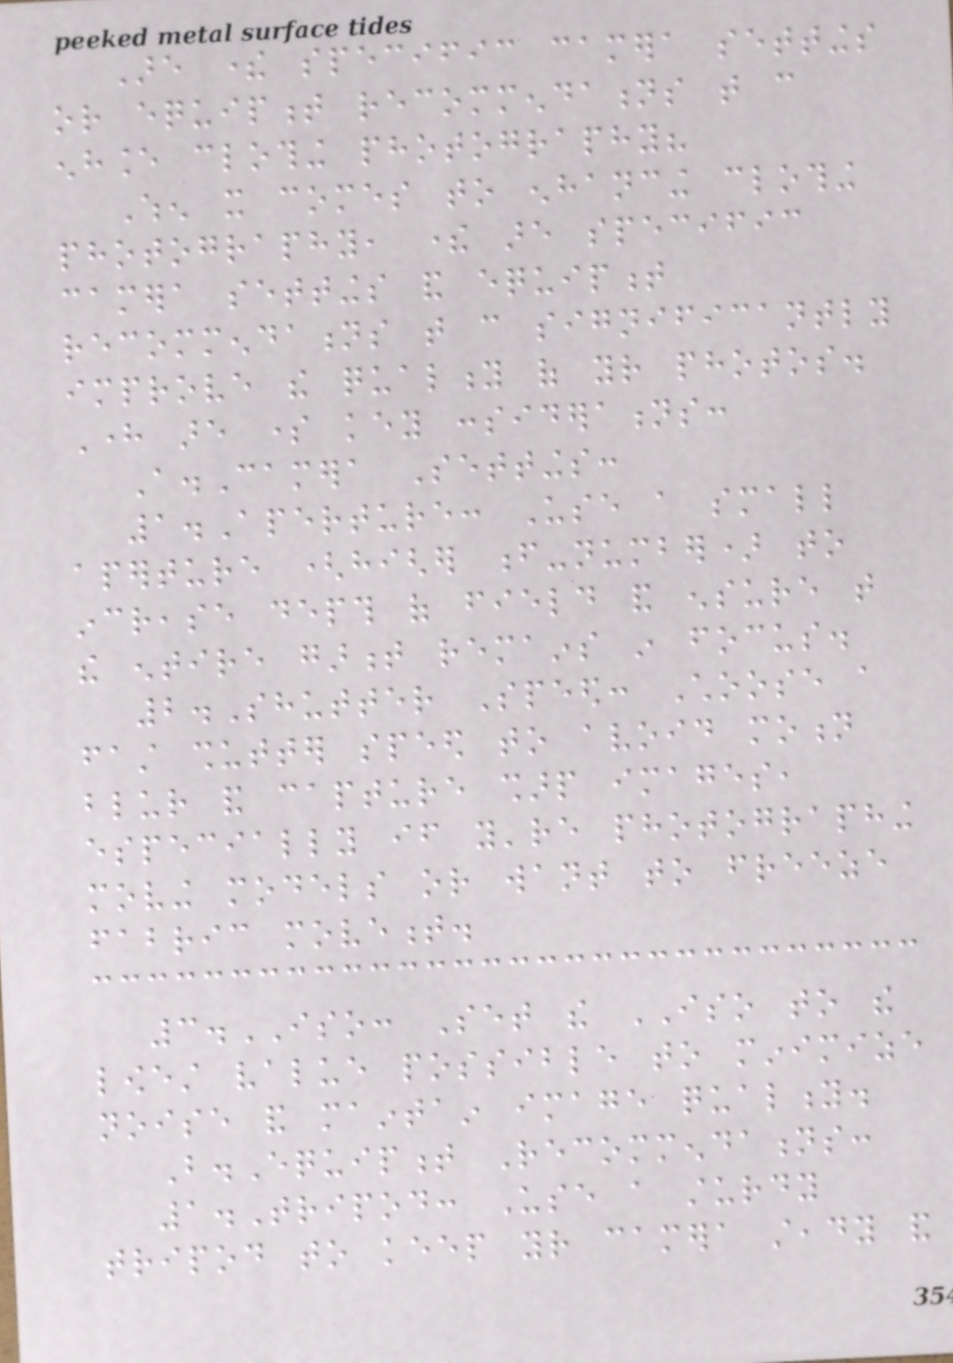Are there specific camera settings
or equipment recommendations that can
enhance clothing photography?
When it comes to enhancing clothing
photography, there are specific
camera settings and equipment
recommendations that can significantly
improve the quality of your photos.
Here are some key considerations:
A.Camera Settings:
1.Aperture: Use a small
aperture (higher f-number) to
increase depth of field and ensure that
the entire garment remains in focus.
2.Shutter Speed: Choose a
fast shutter speed to avoid motion
blur and capture sharp images,
especially if you're photographing
moving models or want to freeze
fabric movement.
3.ISO: Set the ISO to the
lowest value possible to minimize
noise and maintain image quality.
B.Equipment Recommendations:
1.Tripod: Use a sturdy
tripod to keep your camera steady and
